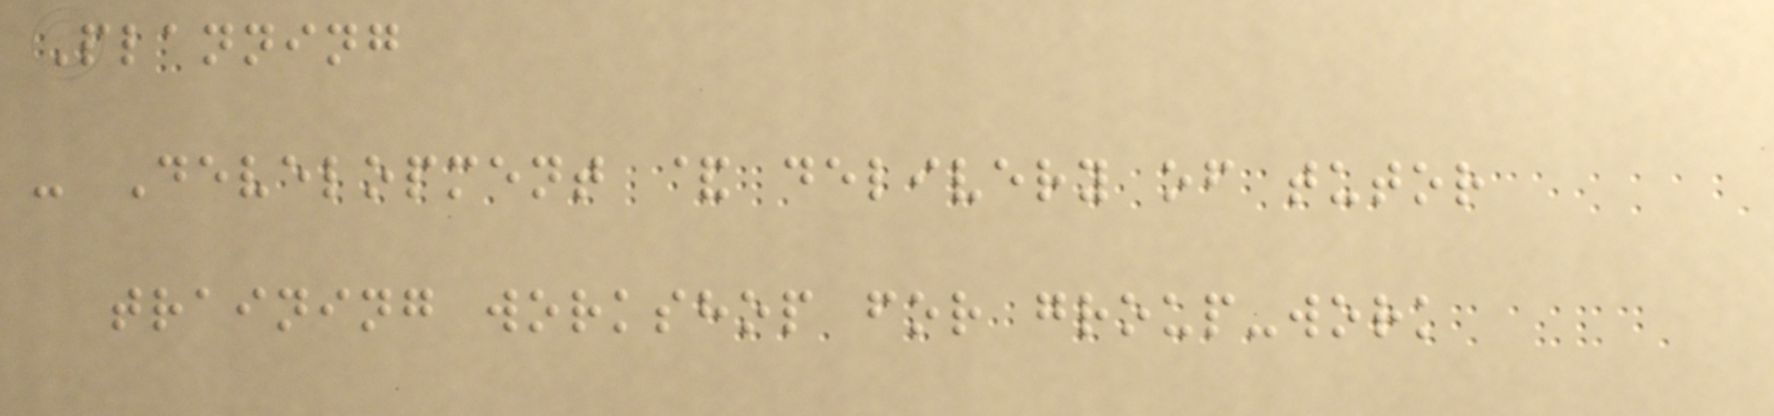Planning
- Development & delivery of tutor
training workshop for group-work
